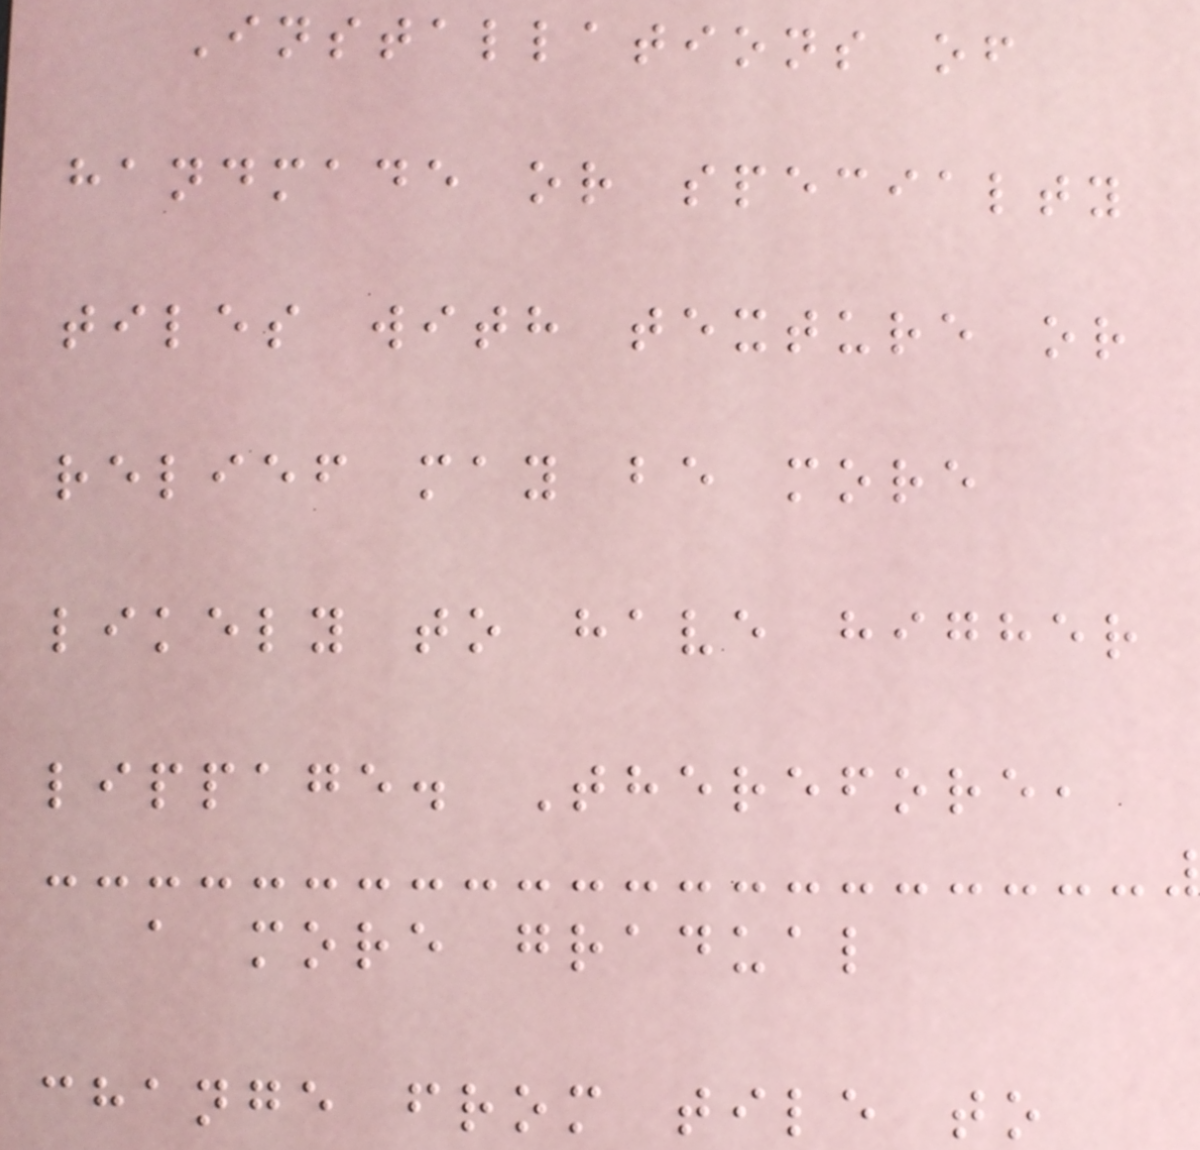Installations of
handmade or specialty
tiles with texture or
relief may be more
likely to have higher
lippage. Therefore,
a more gradual
change from tile to
